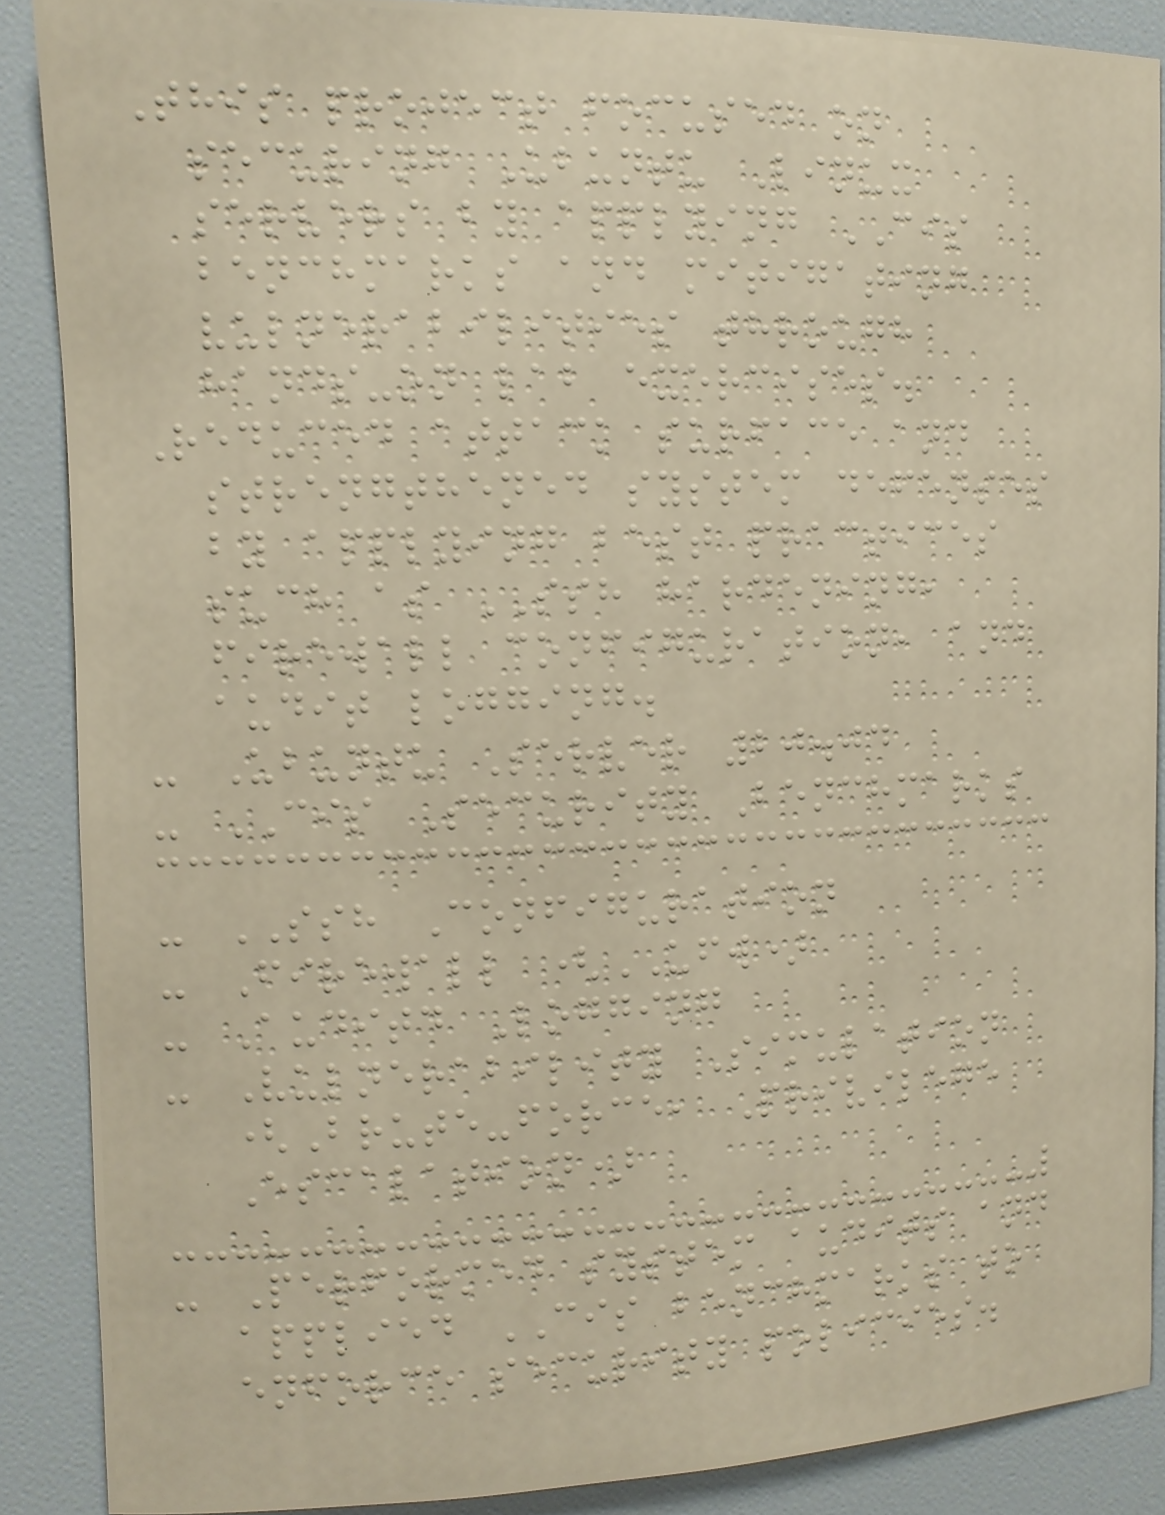This project focused on
securing Ubuntu Linux
servers by applying CIS
benchmarks and mitigating
vulnerabilities through
hands-on lab exercises.
Reduced attack surface and
strengthened system defenses
by applying best practices
such as SSH hardening,
firewall configuration, and
audit logging.
- Ubuntu Server 20.04
- CIS Security Benchmarks
- SSH Configuration
- Firewall (UFW)
- Auditd Logging
- Vulnerability Simulation
(Brute-force, Privilege
Escalation)
- Performed system audits and
applied CIS benchmarks to
enforce security policies.
